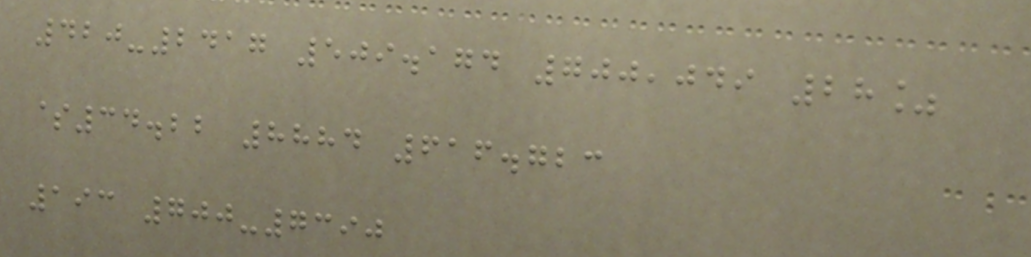420-2417 509.174 700,049 28%
$34.22 8884 616.723
193 700-7390
